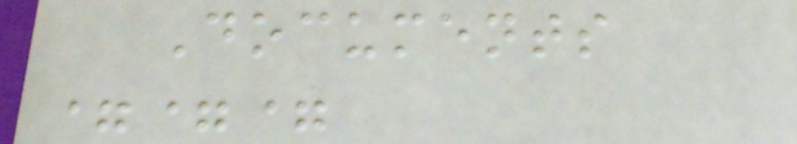Documents
===
